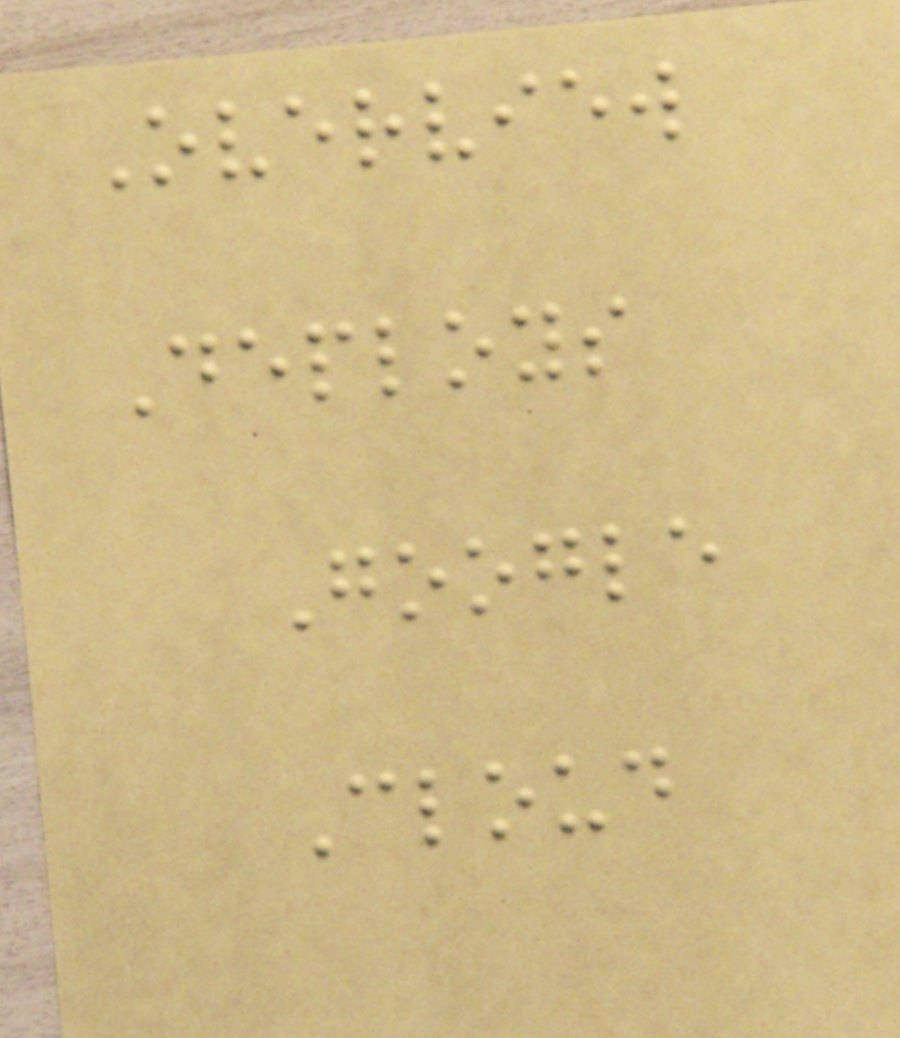Overview
Deploys
Google
Cloud
